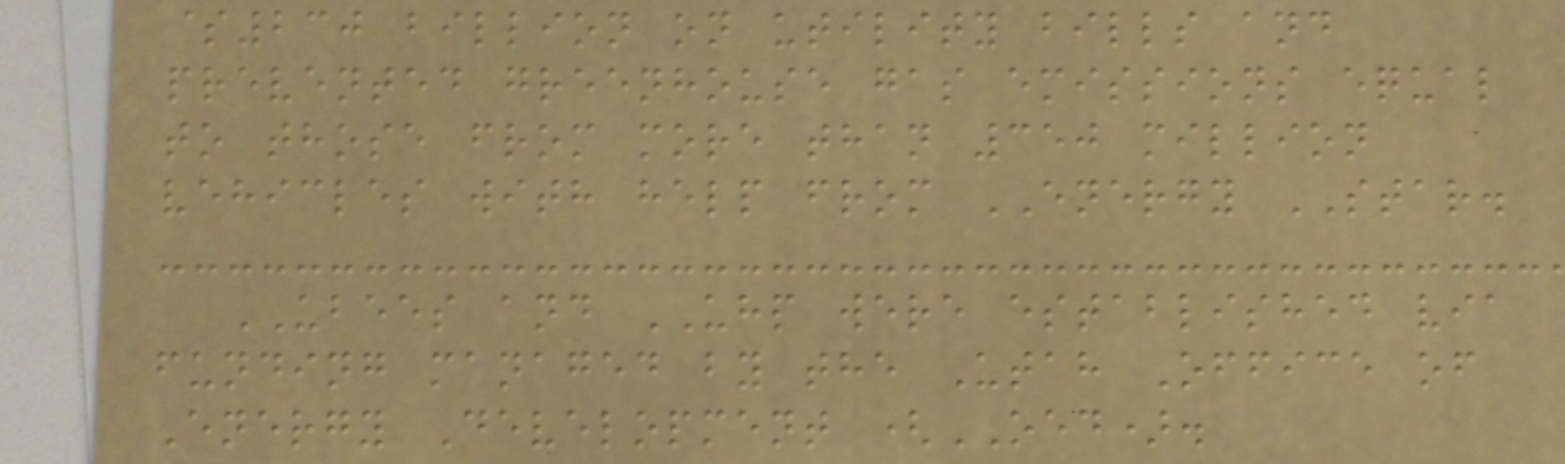$230 billion on utility bills and
prevented greenhouse gas emissions equal
to those from more than 350 million
vehicles with help from ENERGY STAR.
UBEES and UHP were established via
funding managed by the Utah Office of
Energy Development (OED).
